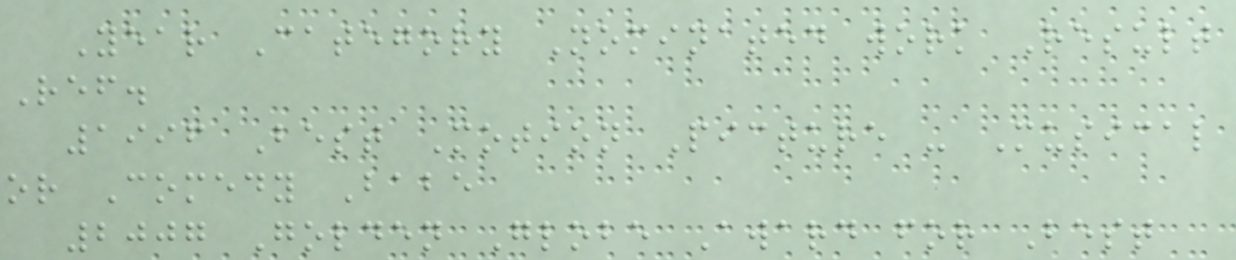Year Category Nominated work Result
Ref.
1996 Best Motion Picture - Musical
or Comedy Babe
2007 Golden Globe Award for Best
